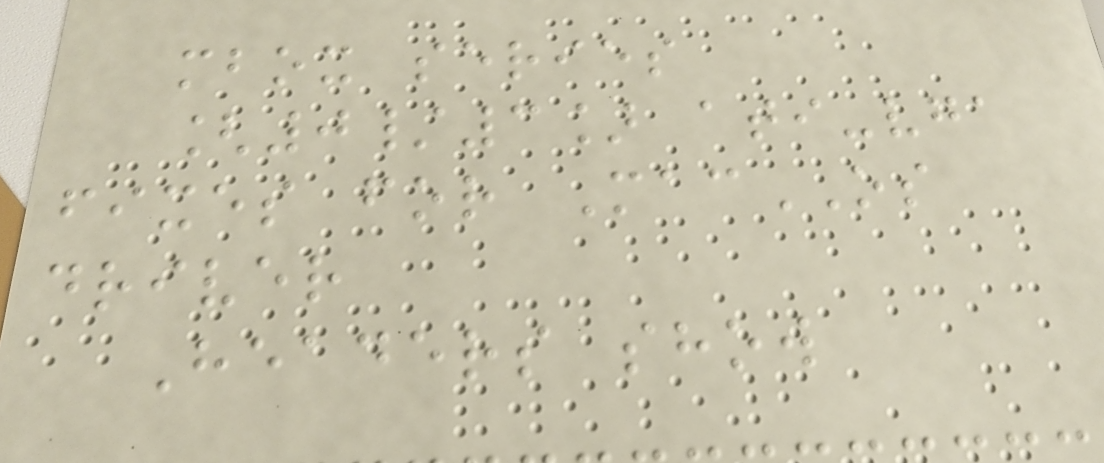mbox series
[0/3] ati-vga
fixes for MacOS
driver
Headers show
